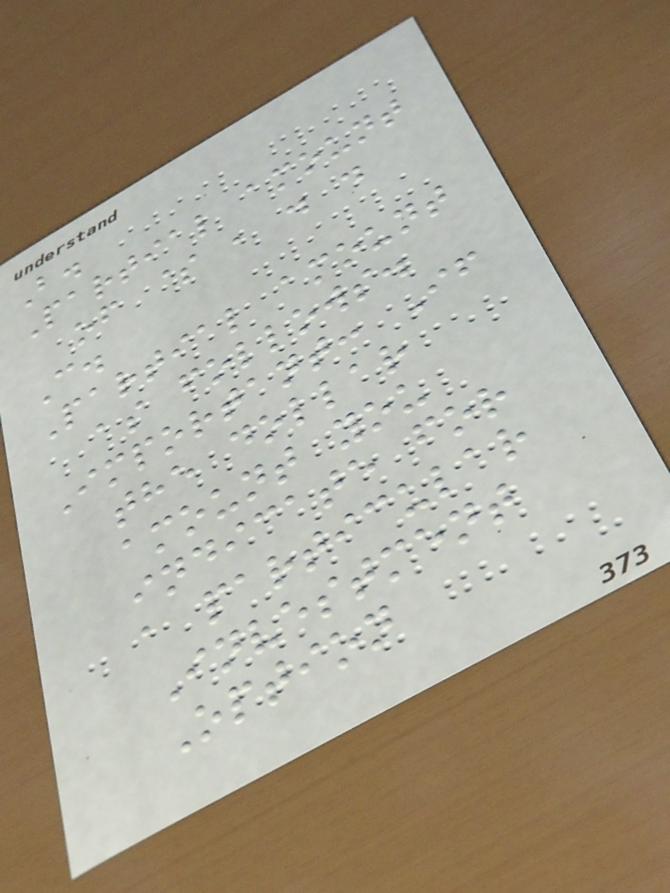B.
Partial amount
of $ , . .
C.
Partial amount
as follows.
Important: If
the dollar
amount you
indicate for
a particular
Investment
Option
